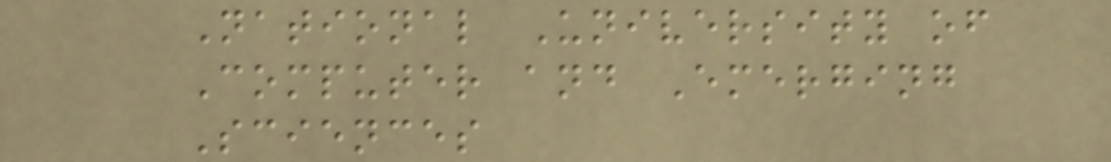National University of
Computer and Emerging
Sciences
